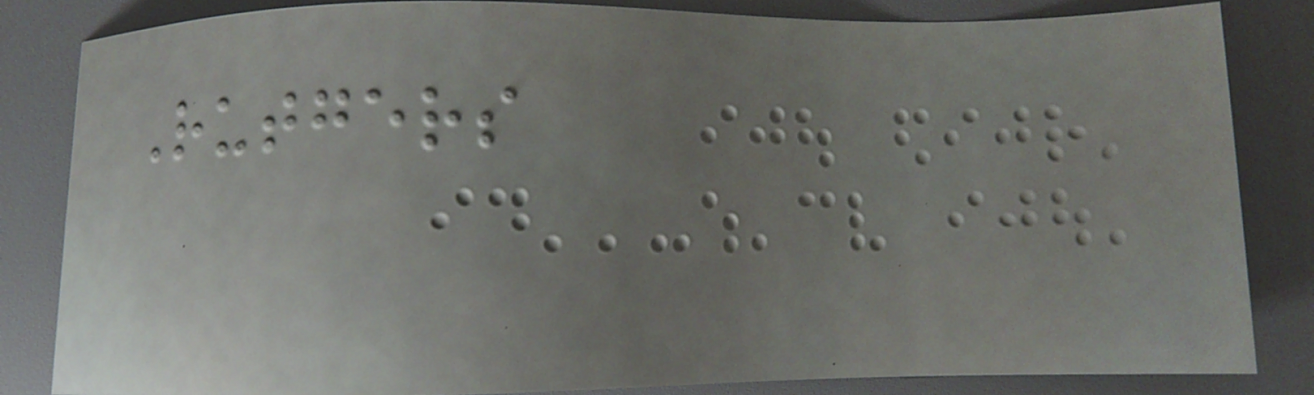Rutgers
